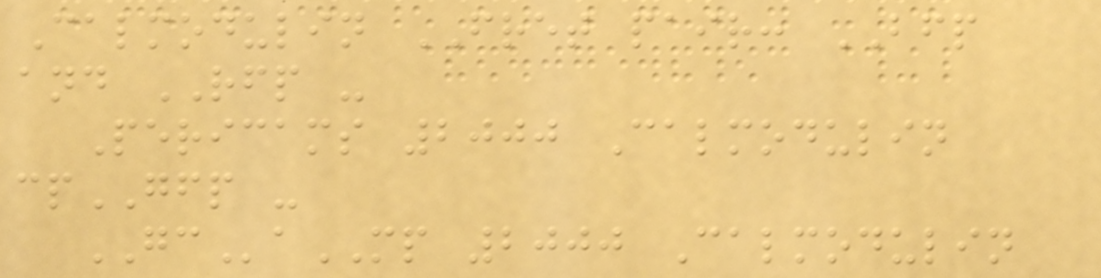Calmodulin FRET pair: BFP
and RFP -
Pericams 2000 Calmodulin
cpGFP -
GCaMP 2000 Calmodulin
